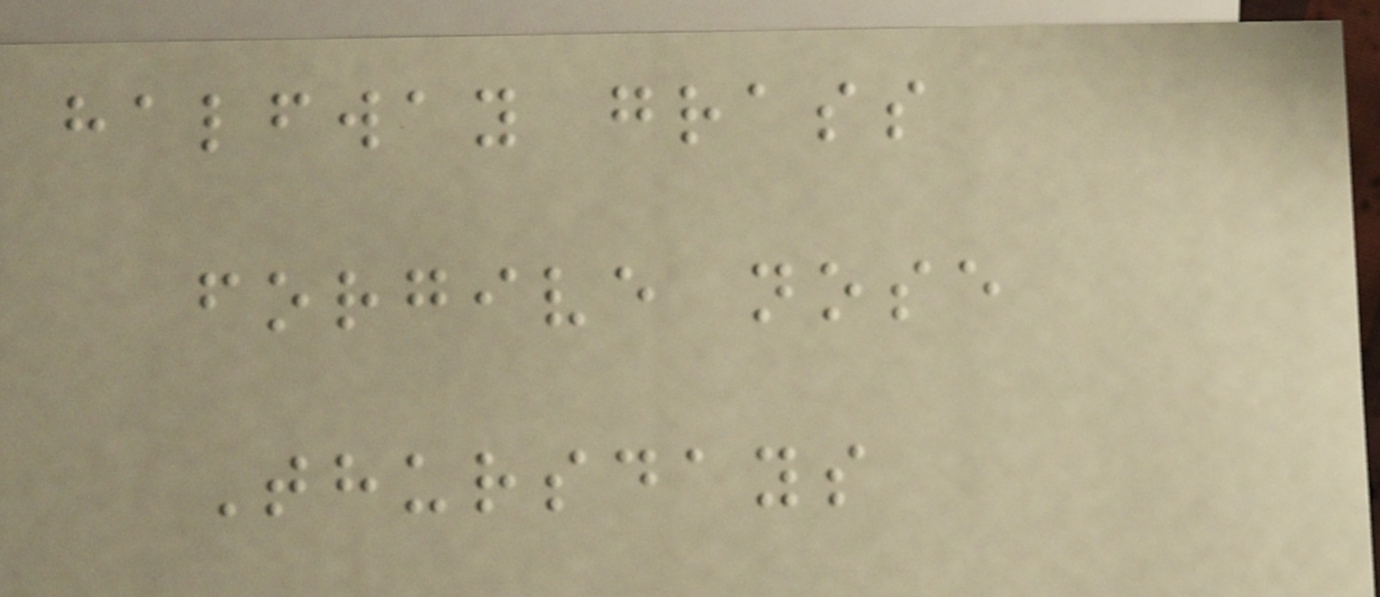halfway grass
forgive nose
Thursdays
